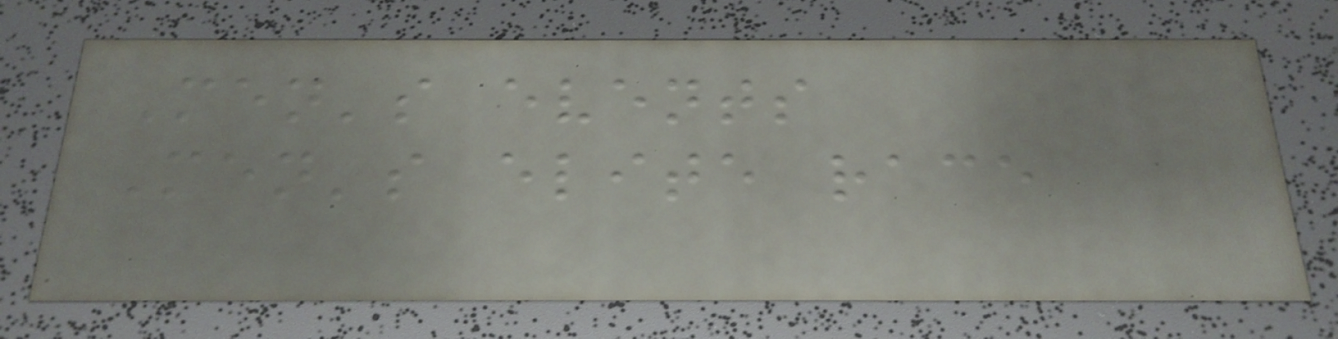Men's events
Men's elite race
